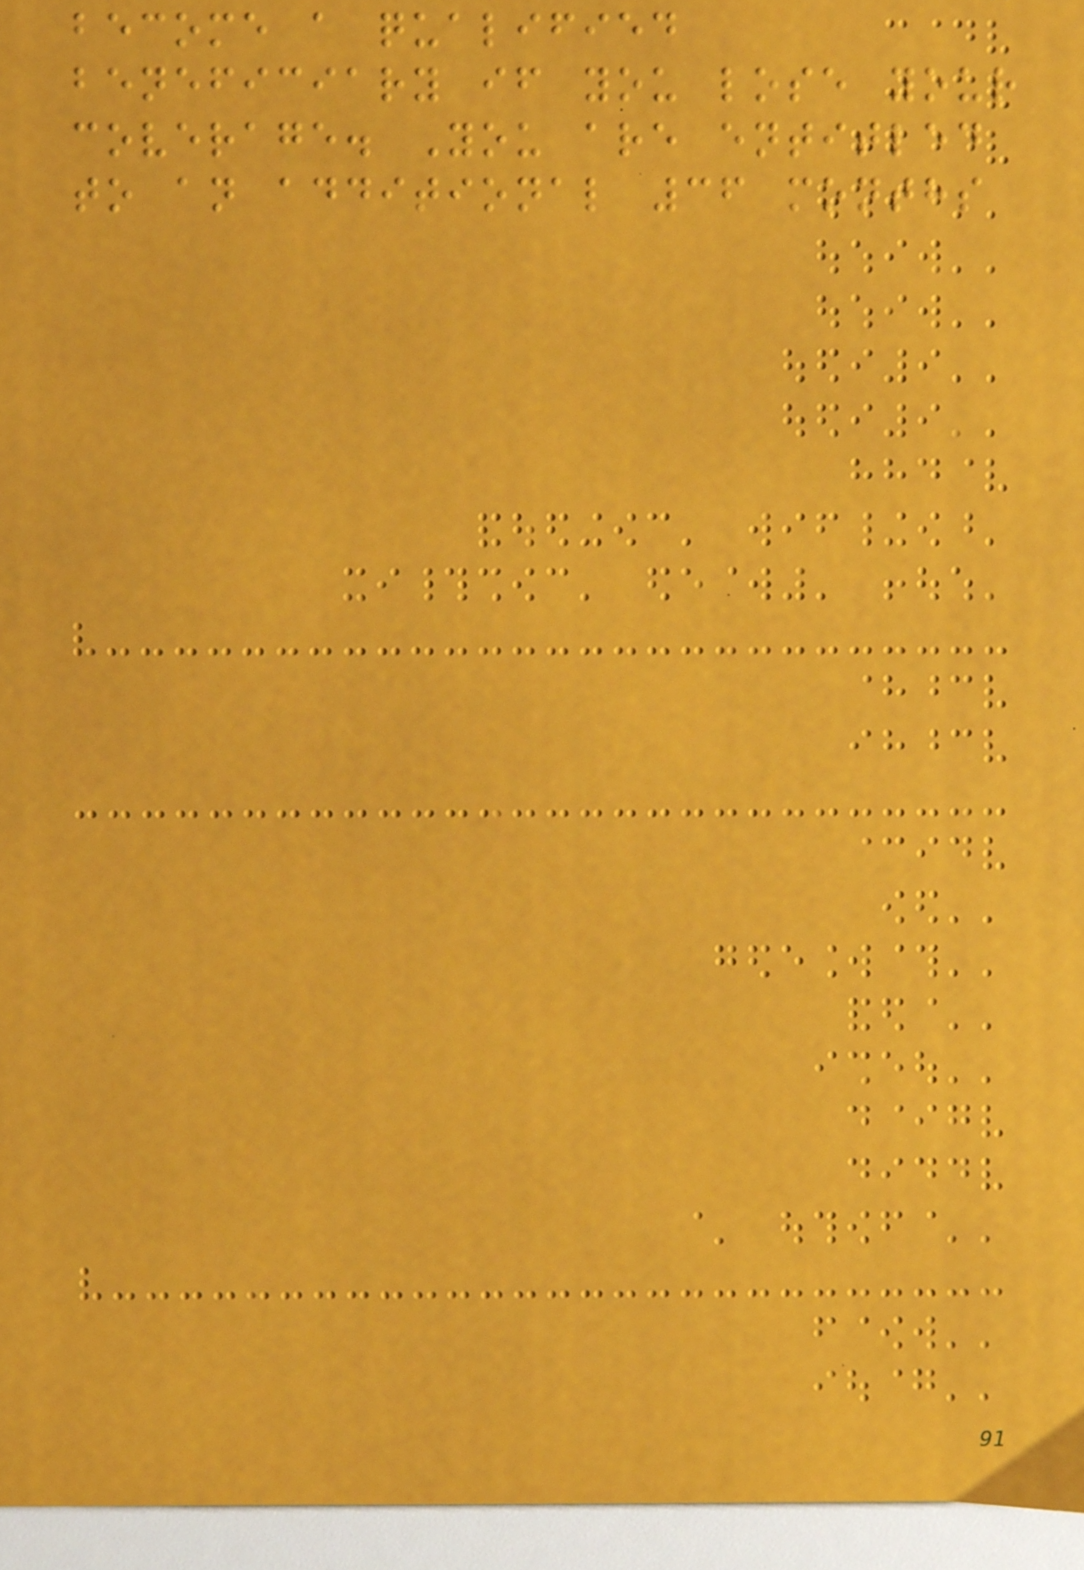become a qualified
beneficiary if you lose your
coverage. You are entitled
to an additional 36 months
